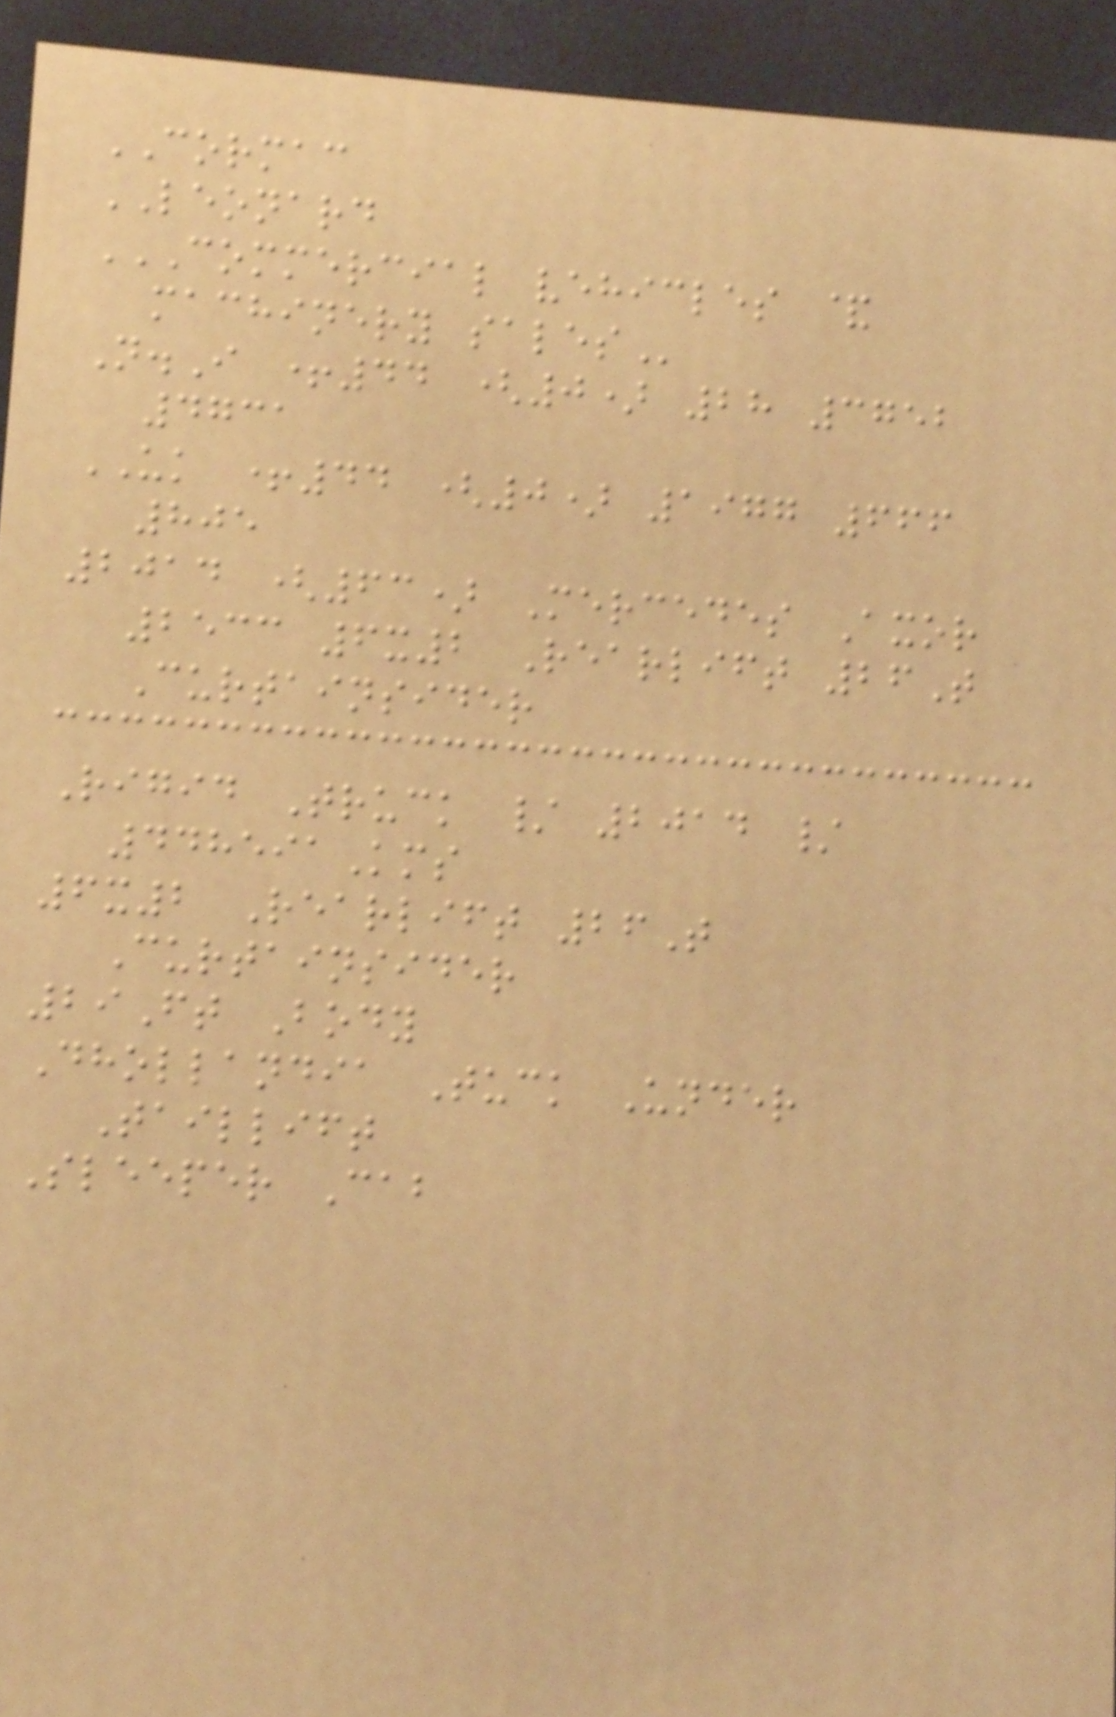CORMAC
LEONARD
COMMERCIAL VEHICLES &
MACHINERY SALES
N.I +44 (0) 28 3752
4731
UK +44 (0) 1977 666
805
2014 (63) Mercedes Axor
2533 6x2 Rearlift 26T
Curtainsider
Rigid Truck / 2014 /
448591Kms
6x2 Rearlift 26T
Curtainsider
29Ft Body
Dhollandia Tuck Under
Taillift
Sleeper Cab
